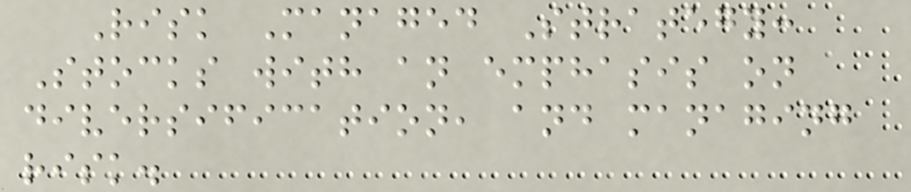Risk Managed Strategy:
Stocks with an emphasis on
diversification, and managing
risk.
